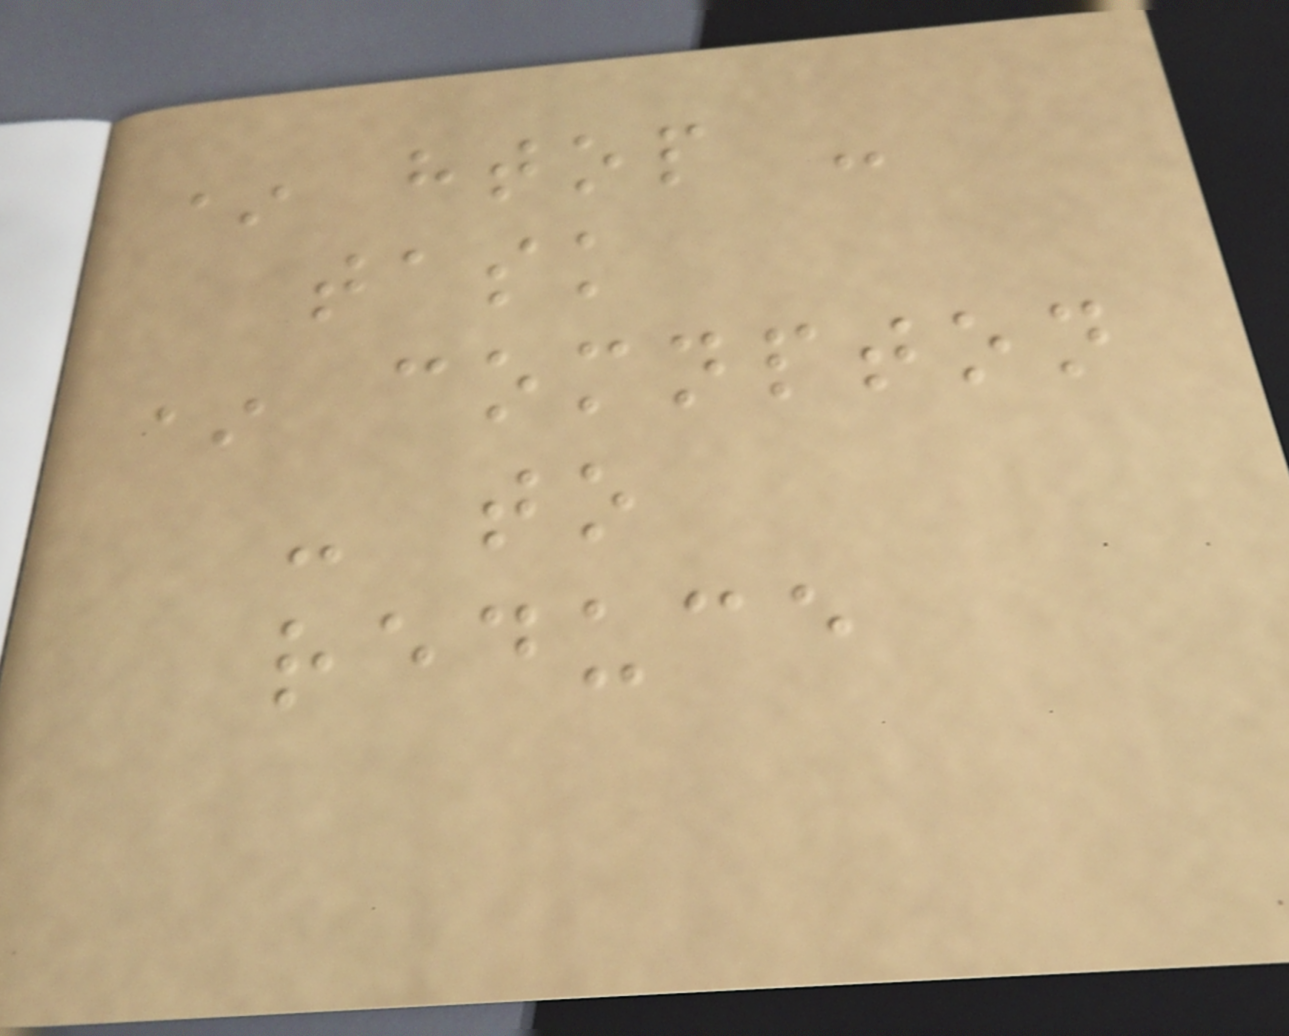* htop -
task
* comnpton
- to
reduce
